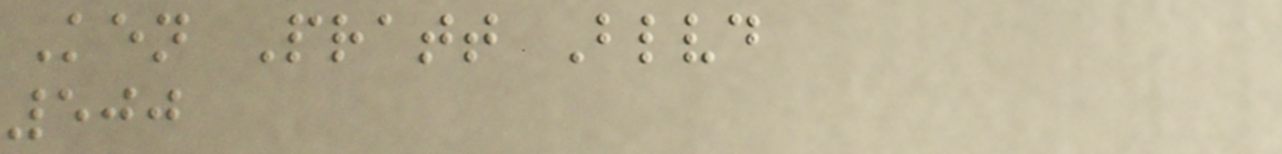Ken Pratt Blvd
500
